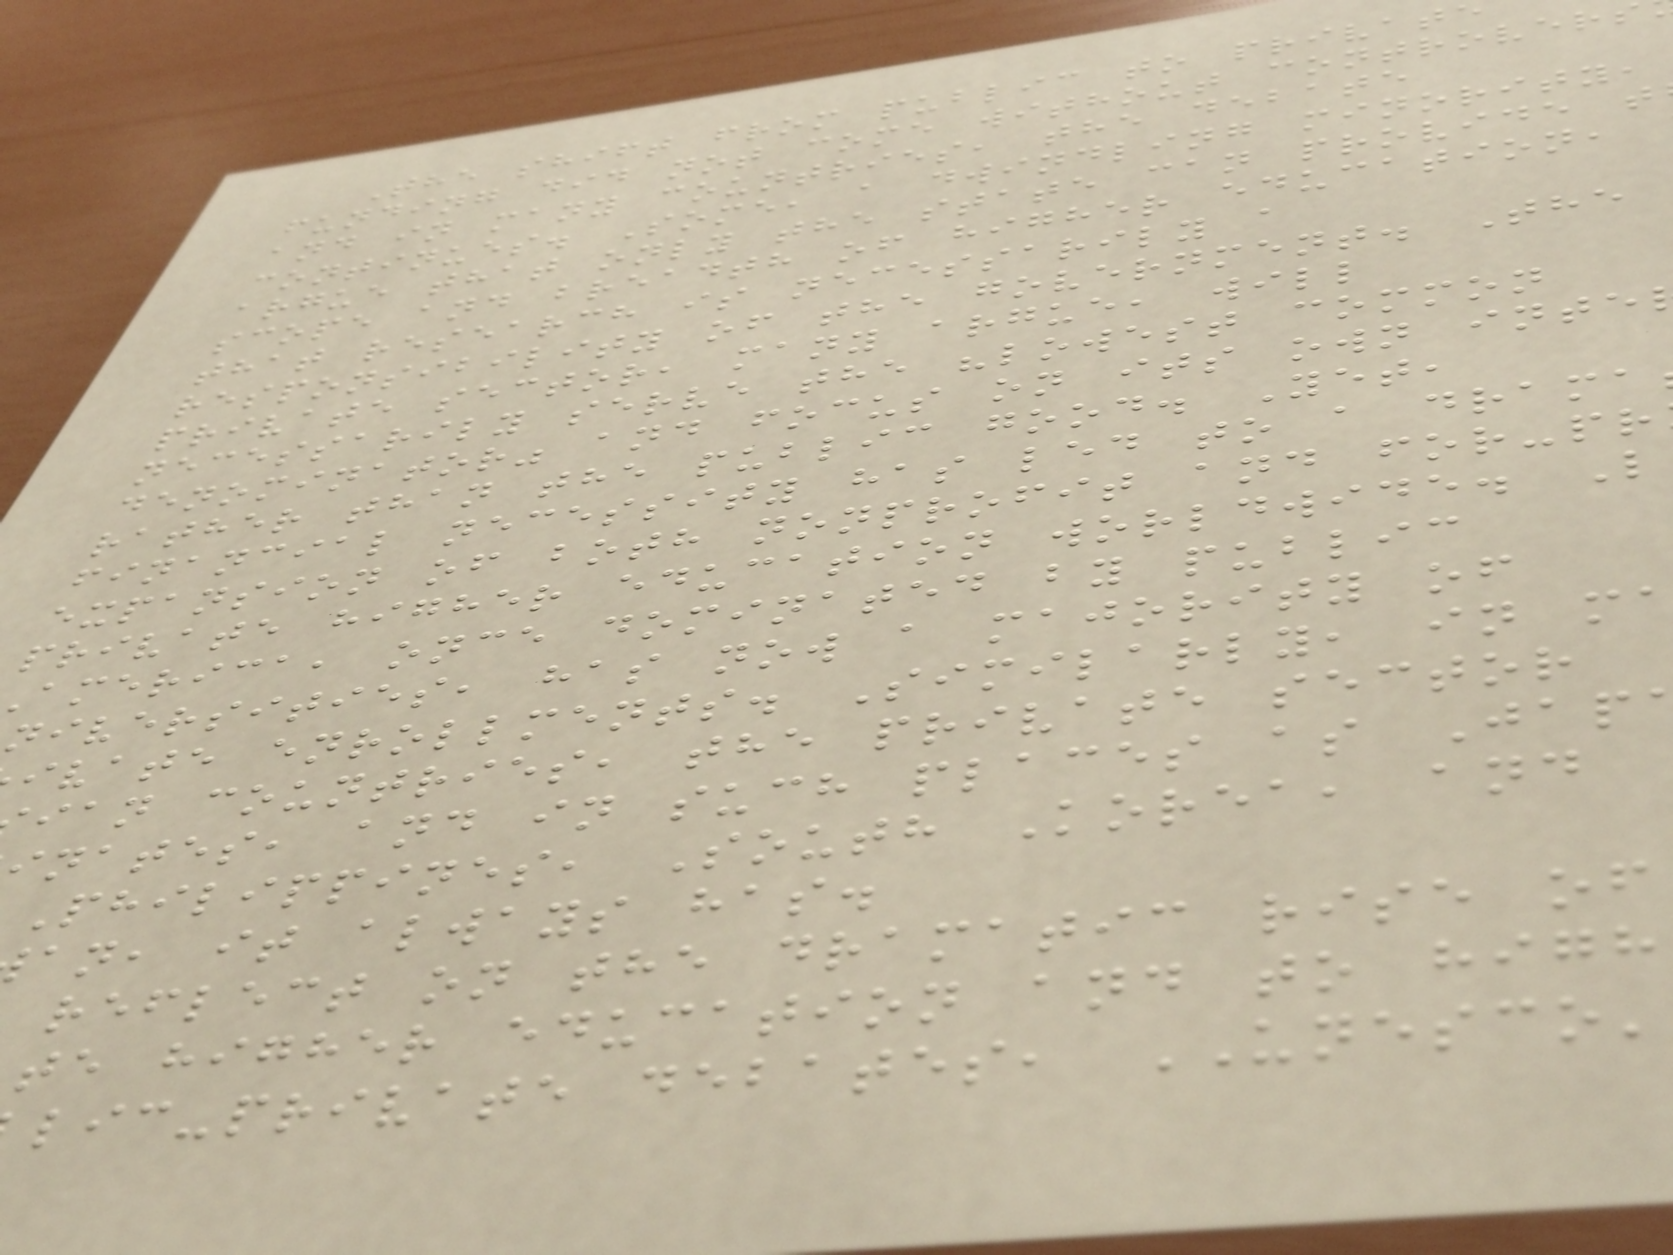The shift from public to privat
funding did not come without controver
and in many countries, the debate
continues. Some, a dwindling minority,
argue that only the state can provide t
scope and breadth of higher education,
that research is necessarily a
responsibility of the government. The
private sector, many argue, will
necessarily serve the "lowest common
denominator" and focus on its own inte
rather than the public good. Yet,
financial necessity has led to a drama
expansion of both nonprofit and for-pr
private higher education worldwide. L
america, once dominated by public
niversities, has now a majority of
ivate enrollments. Similarly, in m
ian countries, the private sector
inates, and in such places as Jap
Philippines, South Korea, and
an, it always has.
reflect on the dramatic rise of
te higher education and to high
lic-private debates, UNESCO'
